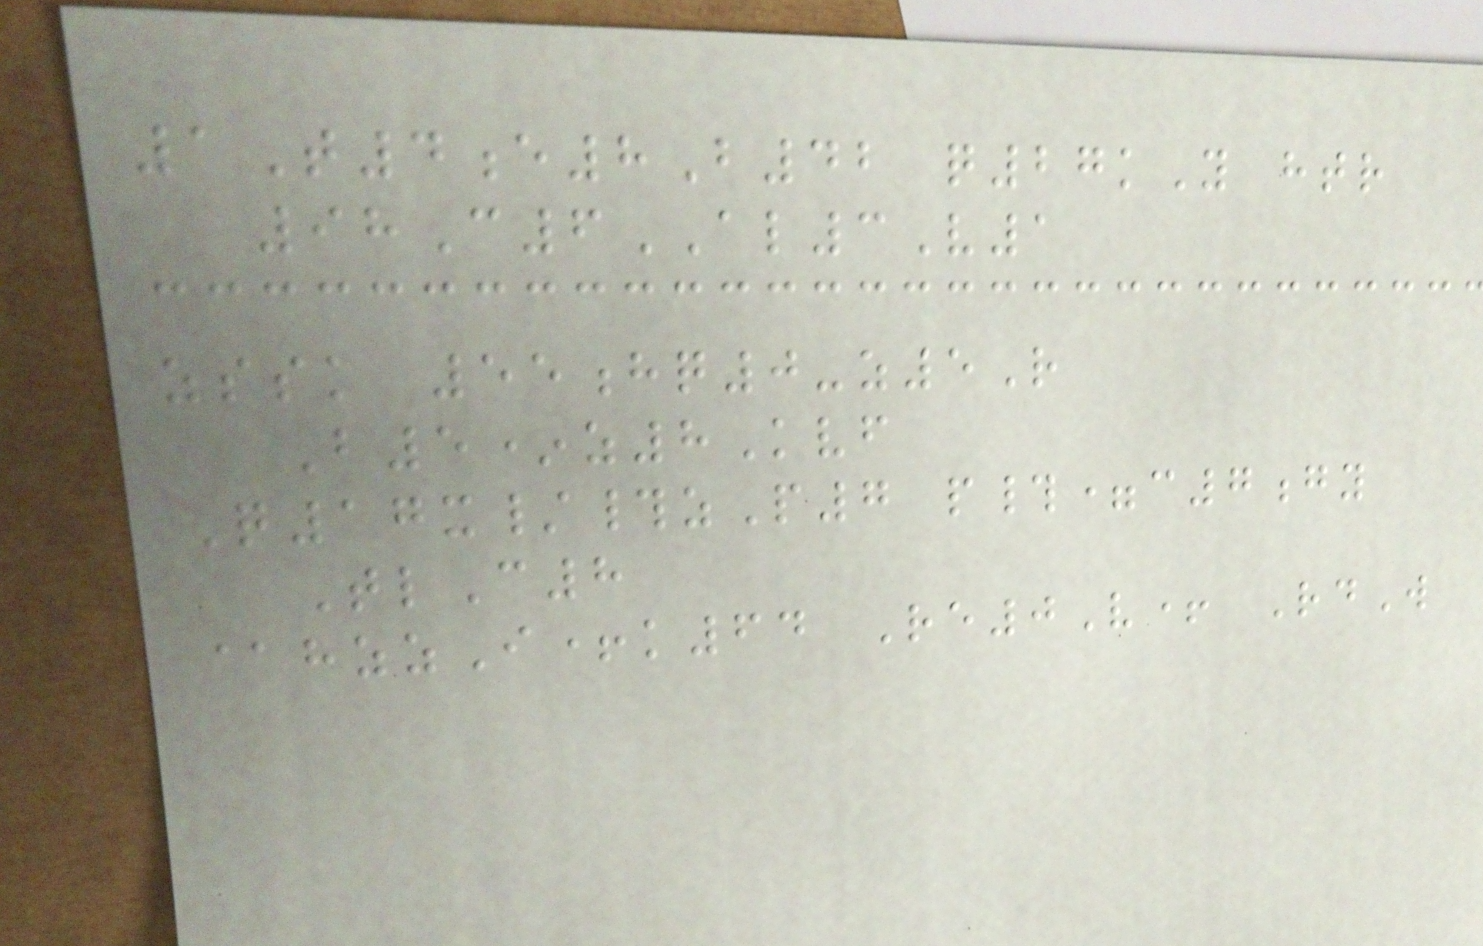1T4e8B42 q27kY htr
98C6AL3V1
zssk 55hq0-z5R
B5*z8Kvf
Q17x/#zP7 p#=c7gy
TlC8
@hzzI+k64 Re0V+ RdW
